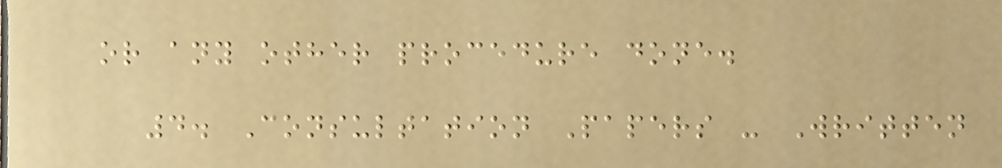or any other procedure done.
4. Consultation Papers - Written
